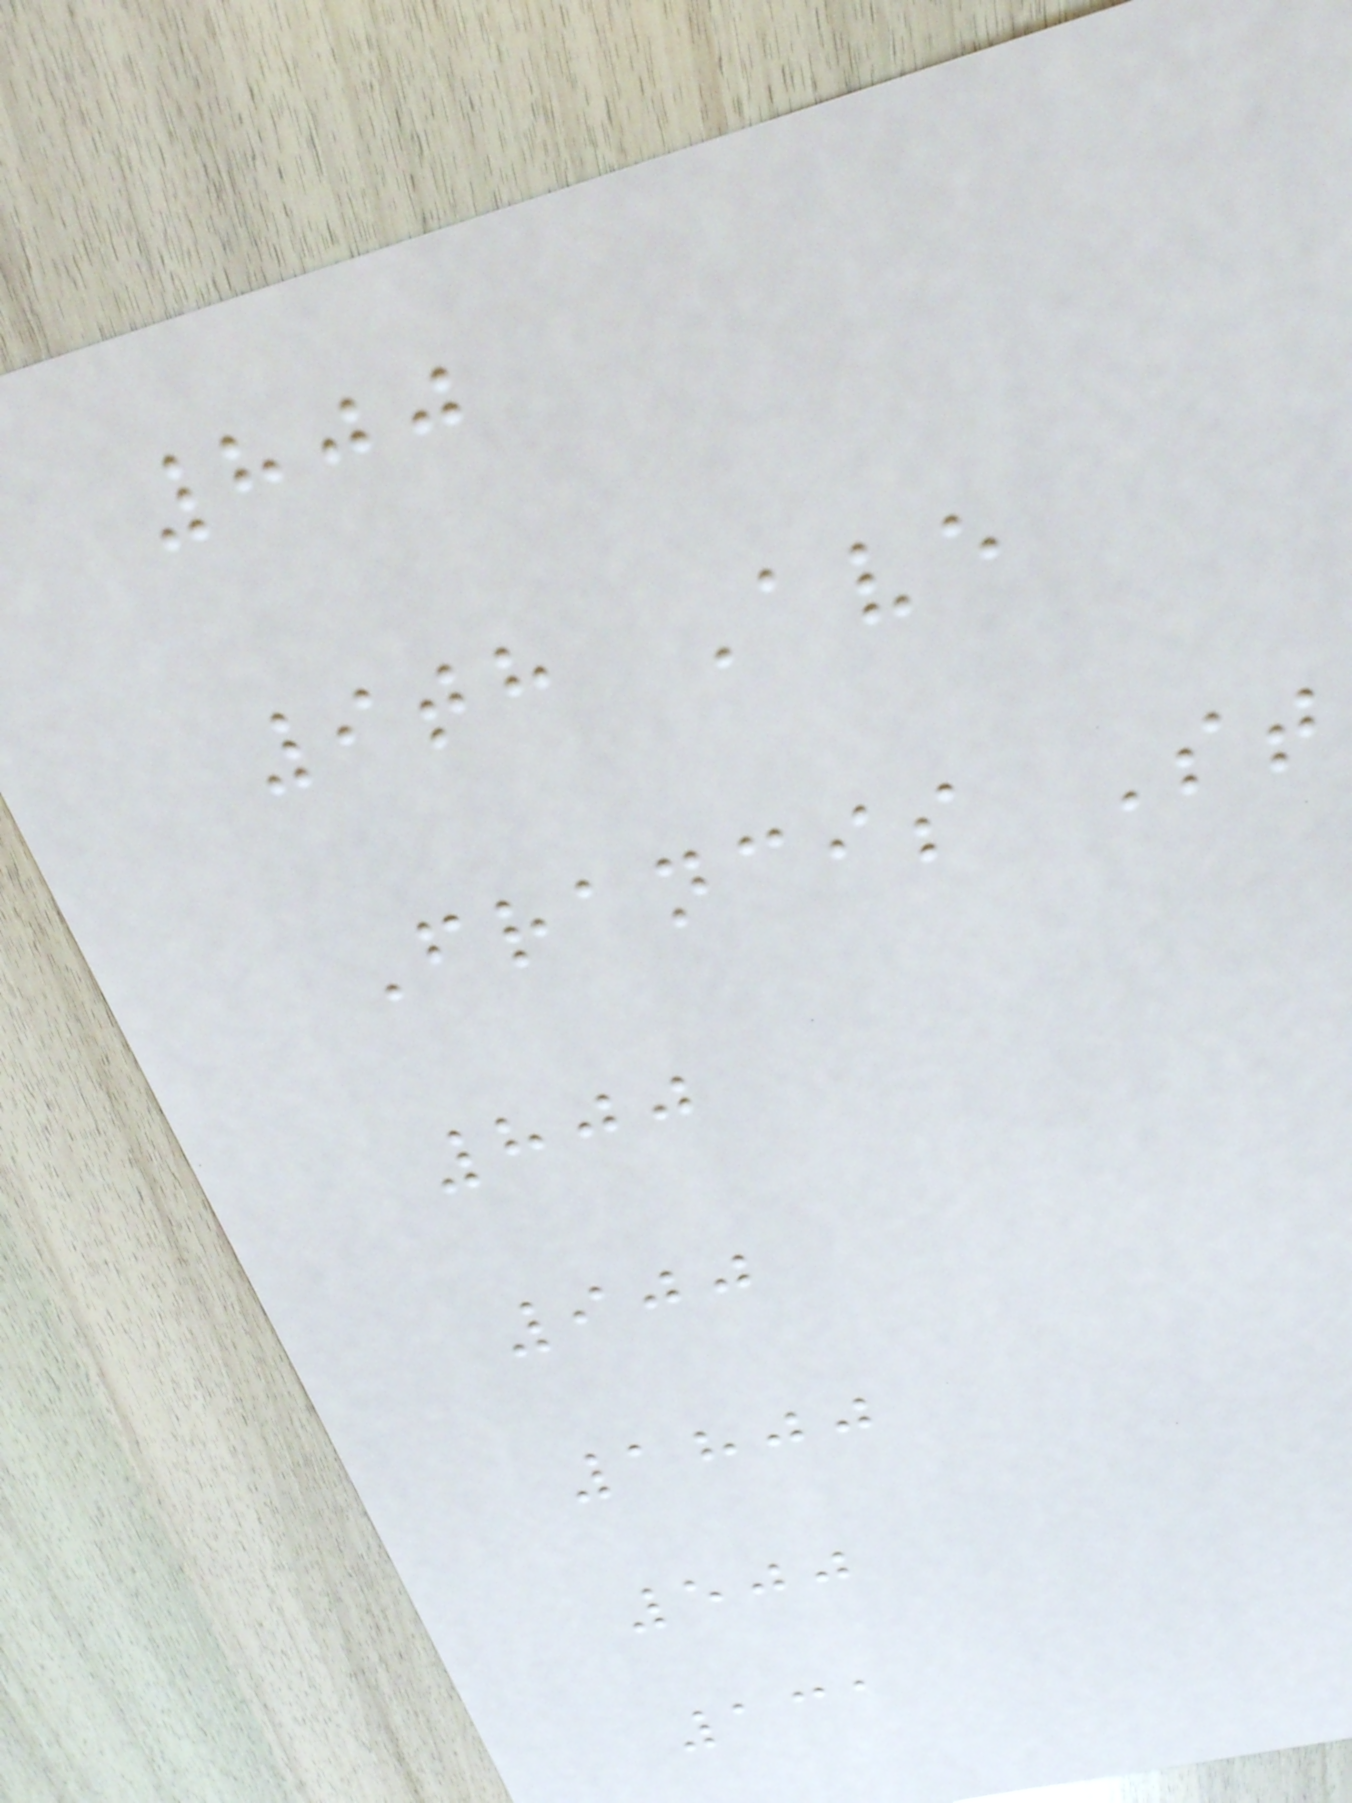800
9th Ave
Francis St
800
900
1800
500
131
